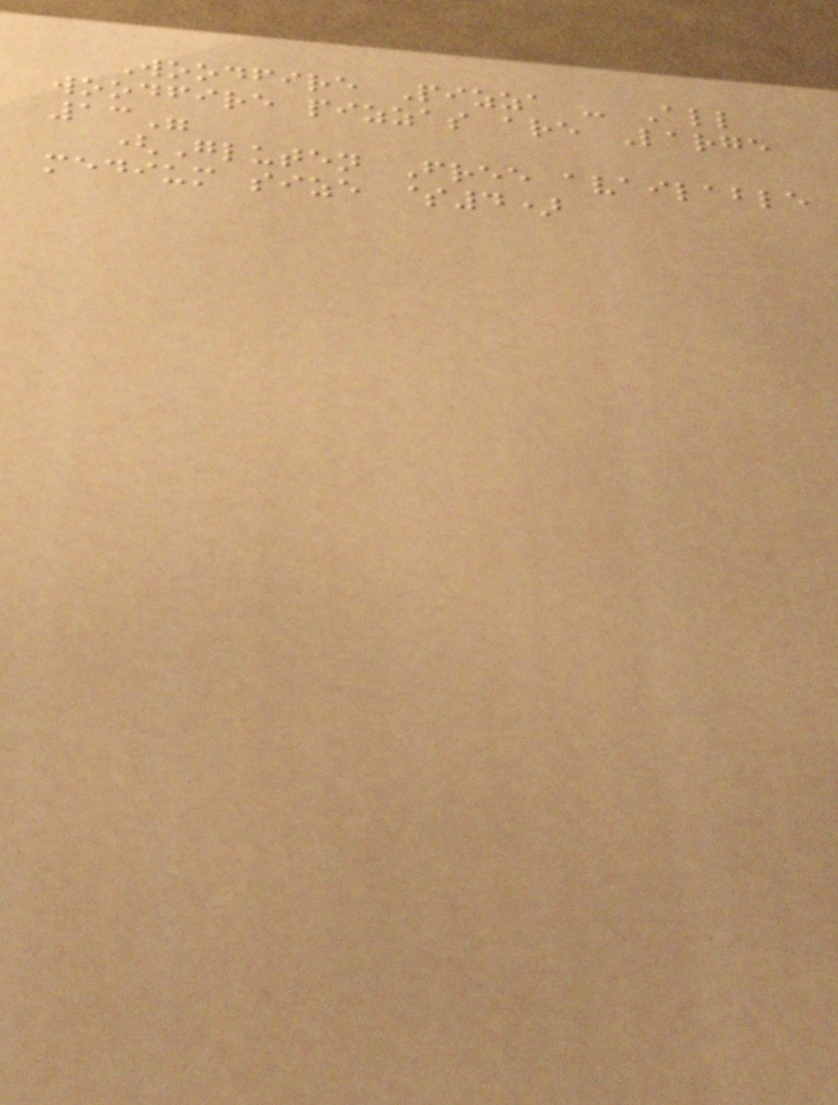Woodfire Pizza - All
woodfire pizzas are Large
13"
(Gluten Free available
medium size $4)
